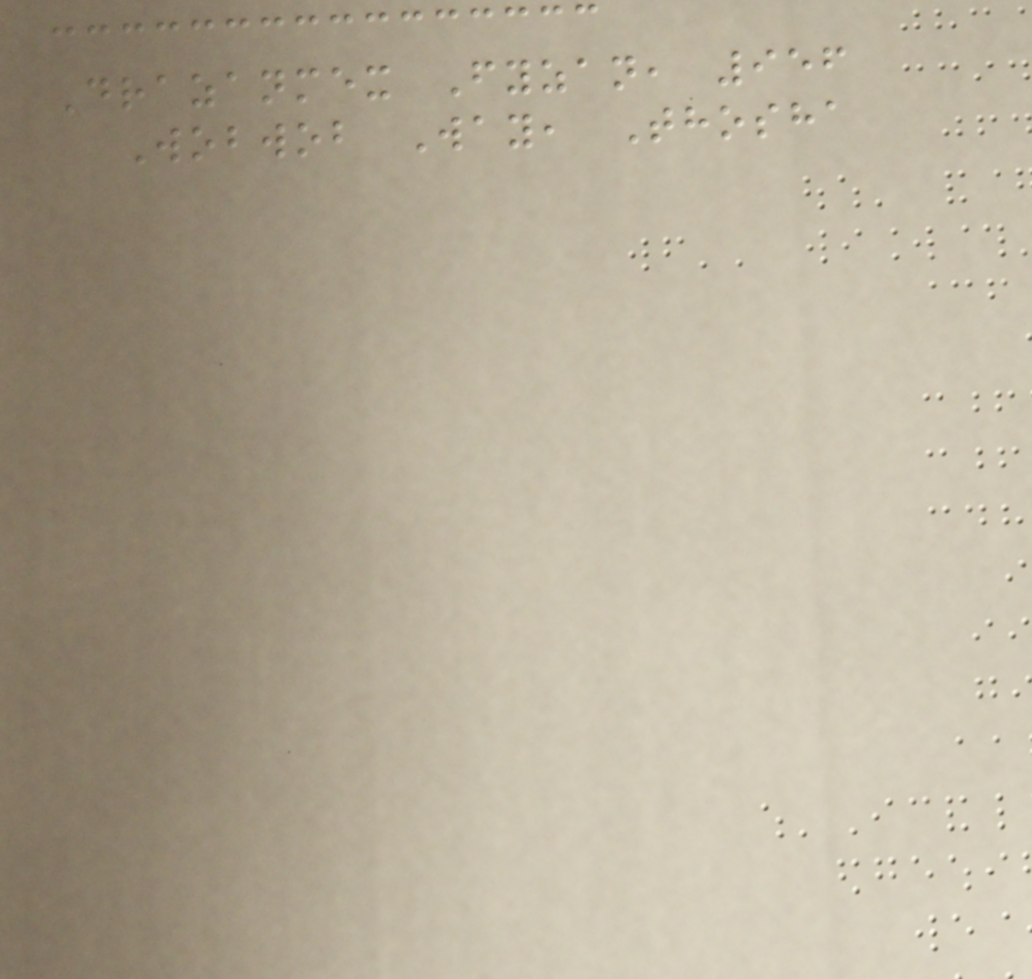Drazanmex Fyzan, 956
Wobwob Way, Thosha
